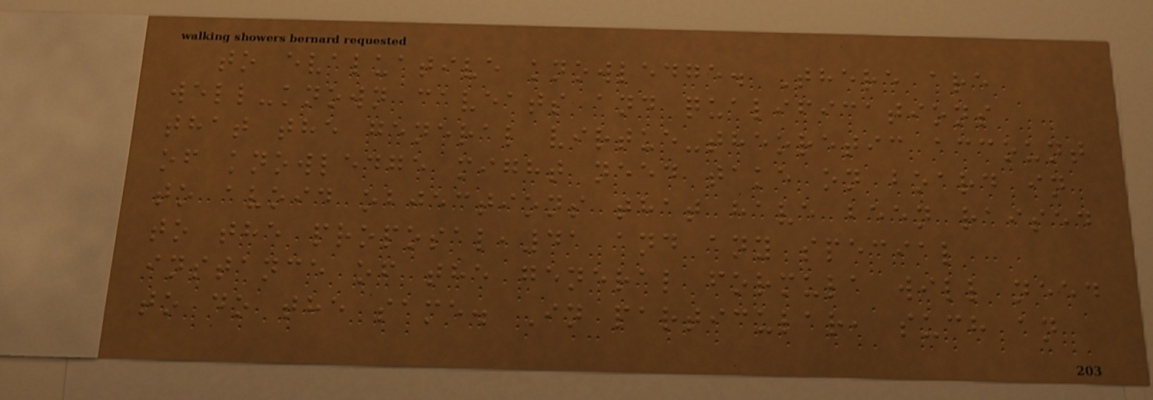to evaluative knowledge. There are
well-known caveats and qualifications
that the general virtue-theoretic account
of knowledge might need take on board in
to avoid objections that have been raised
to the proposal,41 and any special
instance of the general formula will need
to do the same. In particular, such an
